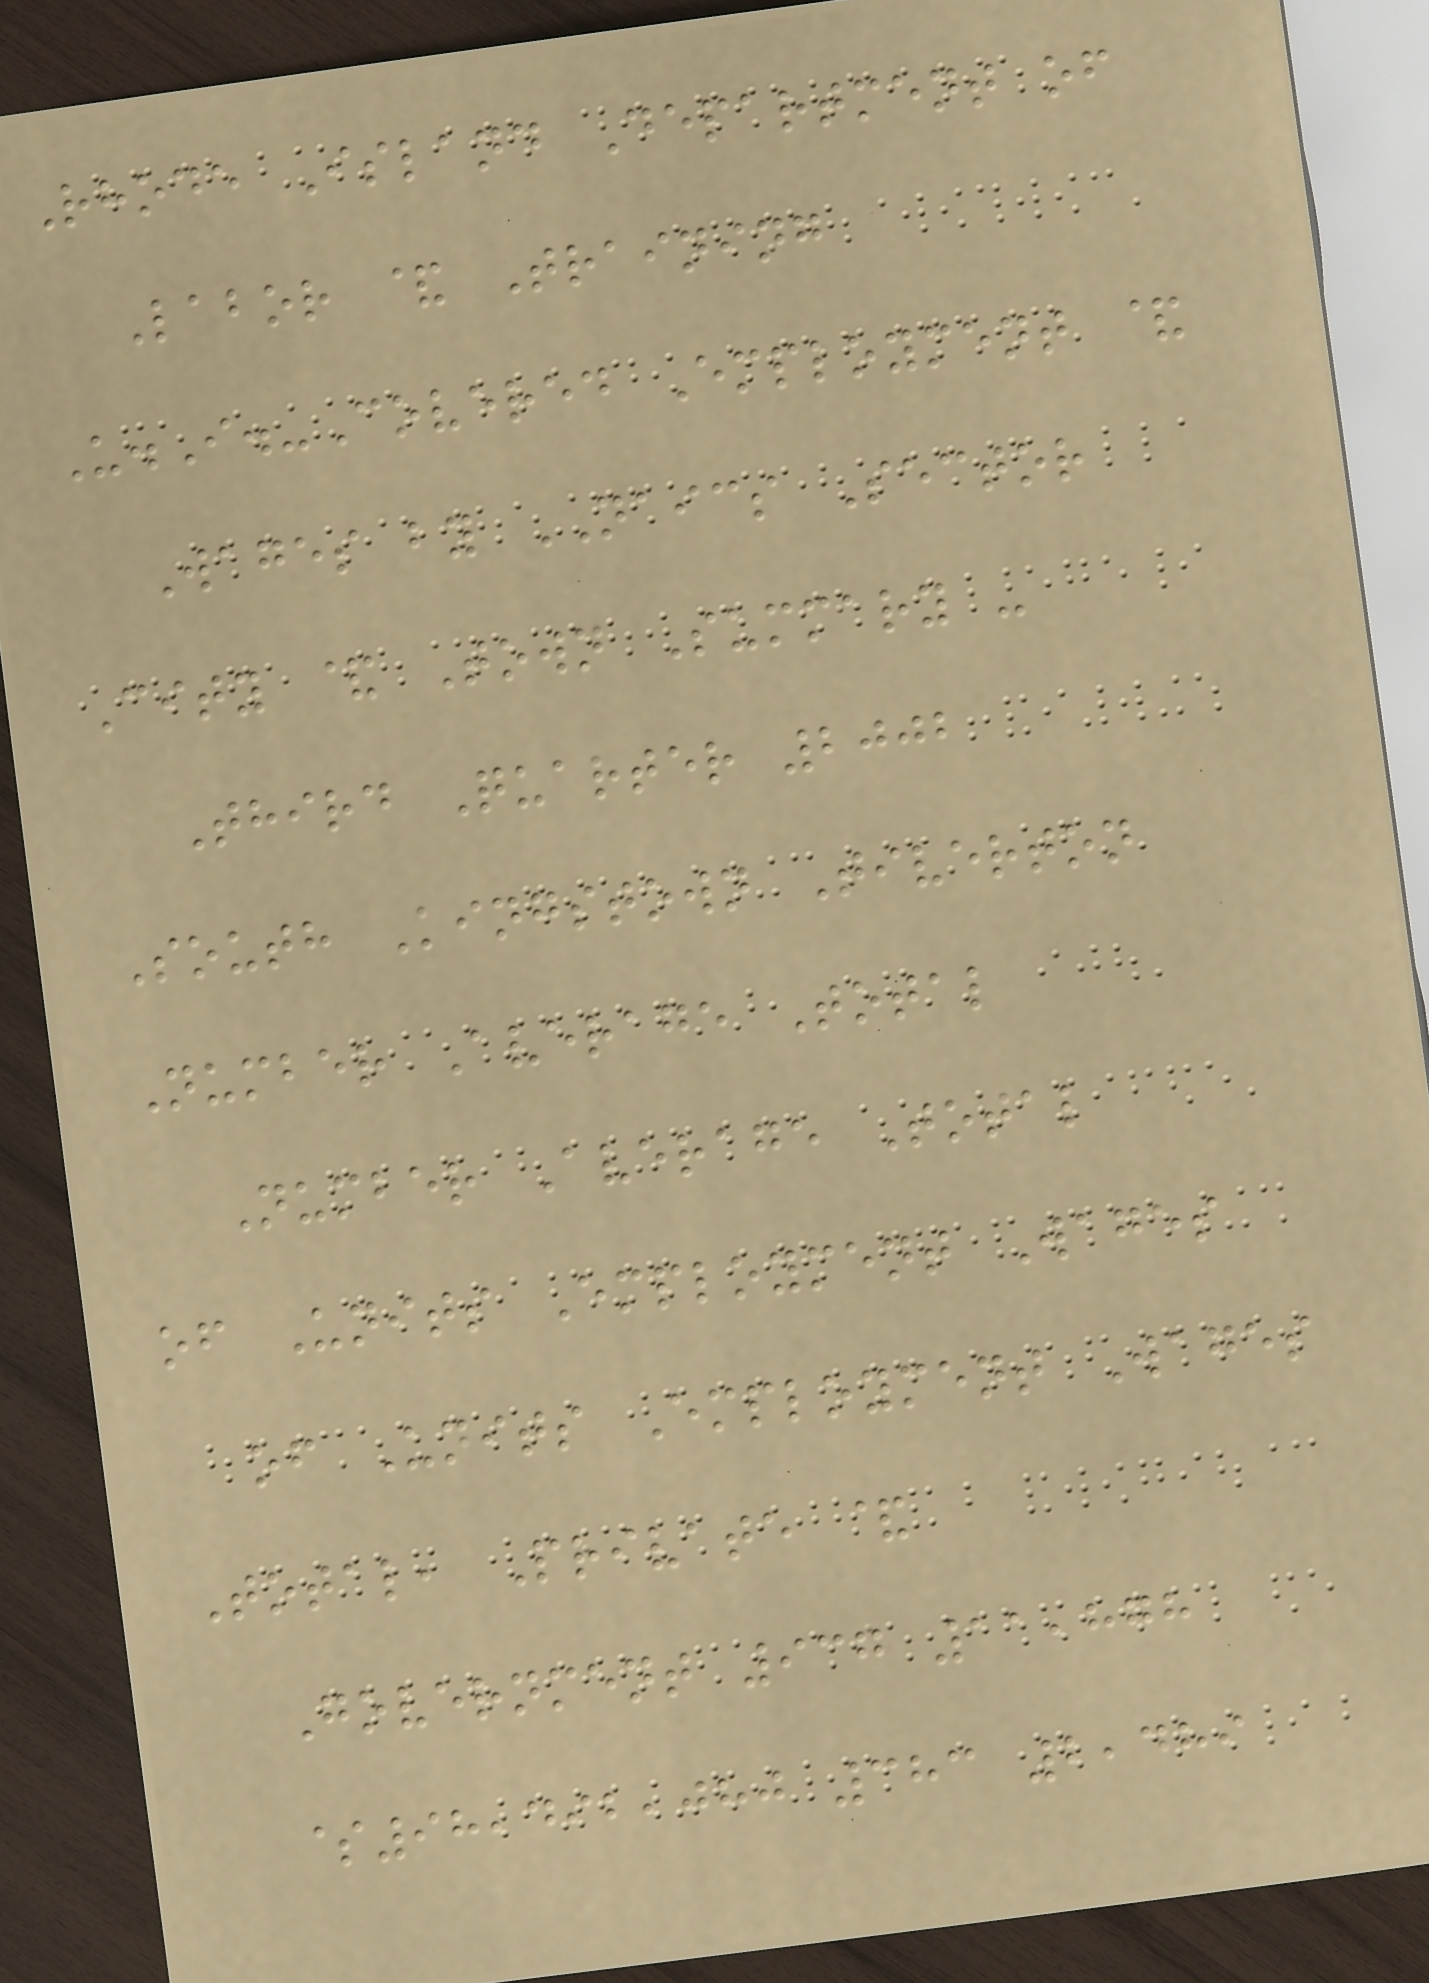Rhode Island Department of
Labor & Training
U.I.-Covered Employment &
Wages by NAICS Sector
City & Town Summary -
Third Quarter 2002
South Kingstown Tiverton
Number Average Total
Number Average Total
of Units Employment Wages
of Units Employment Wages
Total, Private &
Government 937 11,878
$98,492,080 383 2,489
